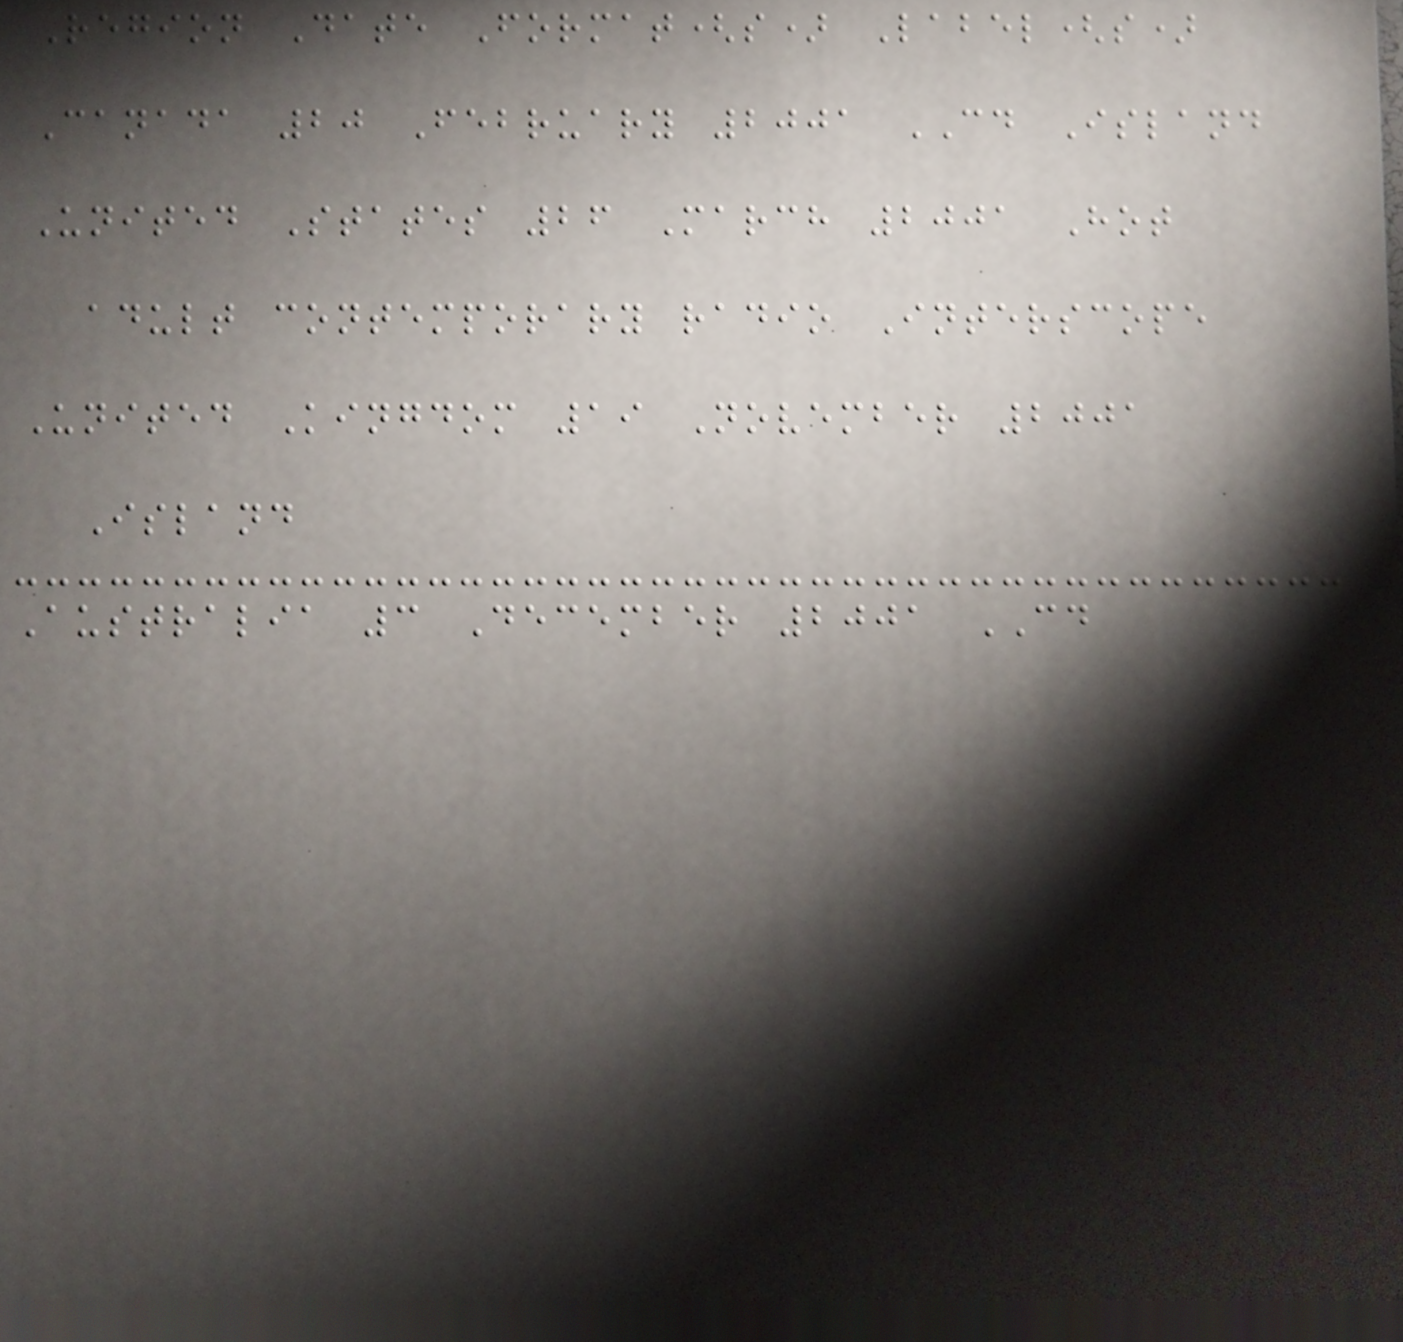Region Date Format(s) Label(s)
Canada 20 February 2001 CD Island
United States 26 March 2001 Hot
adult contemporary radio Interscope
United Kingdom 19 November 2001
Island
Australia 3 December 2001 CD
